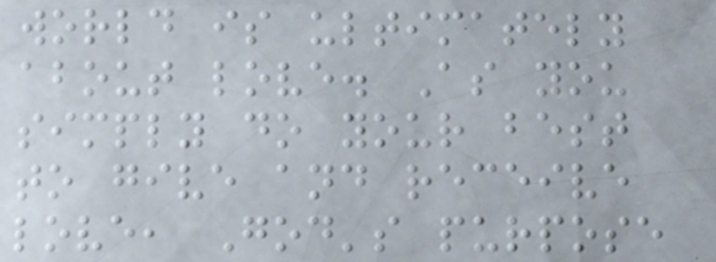world is ultimately
about love. As you
simply do your best
to give and receive
love, God's purpose
